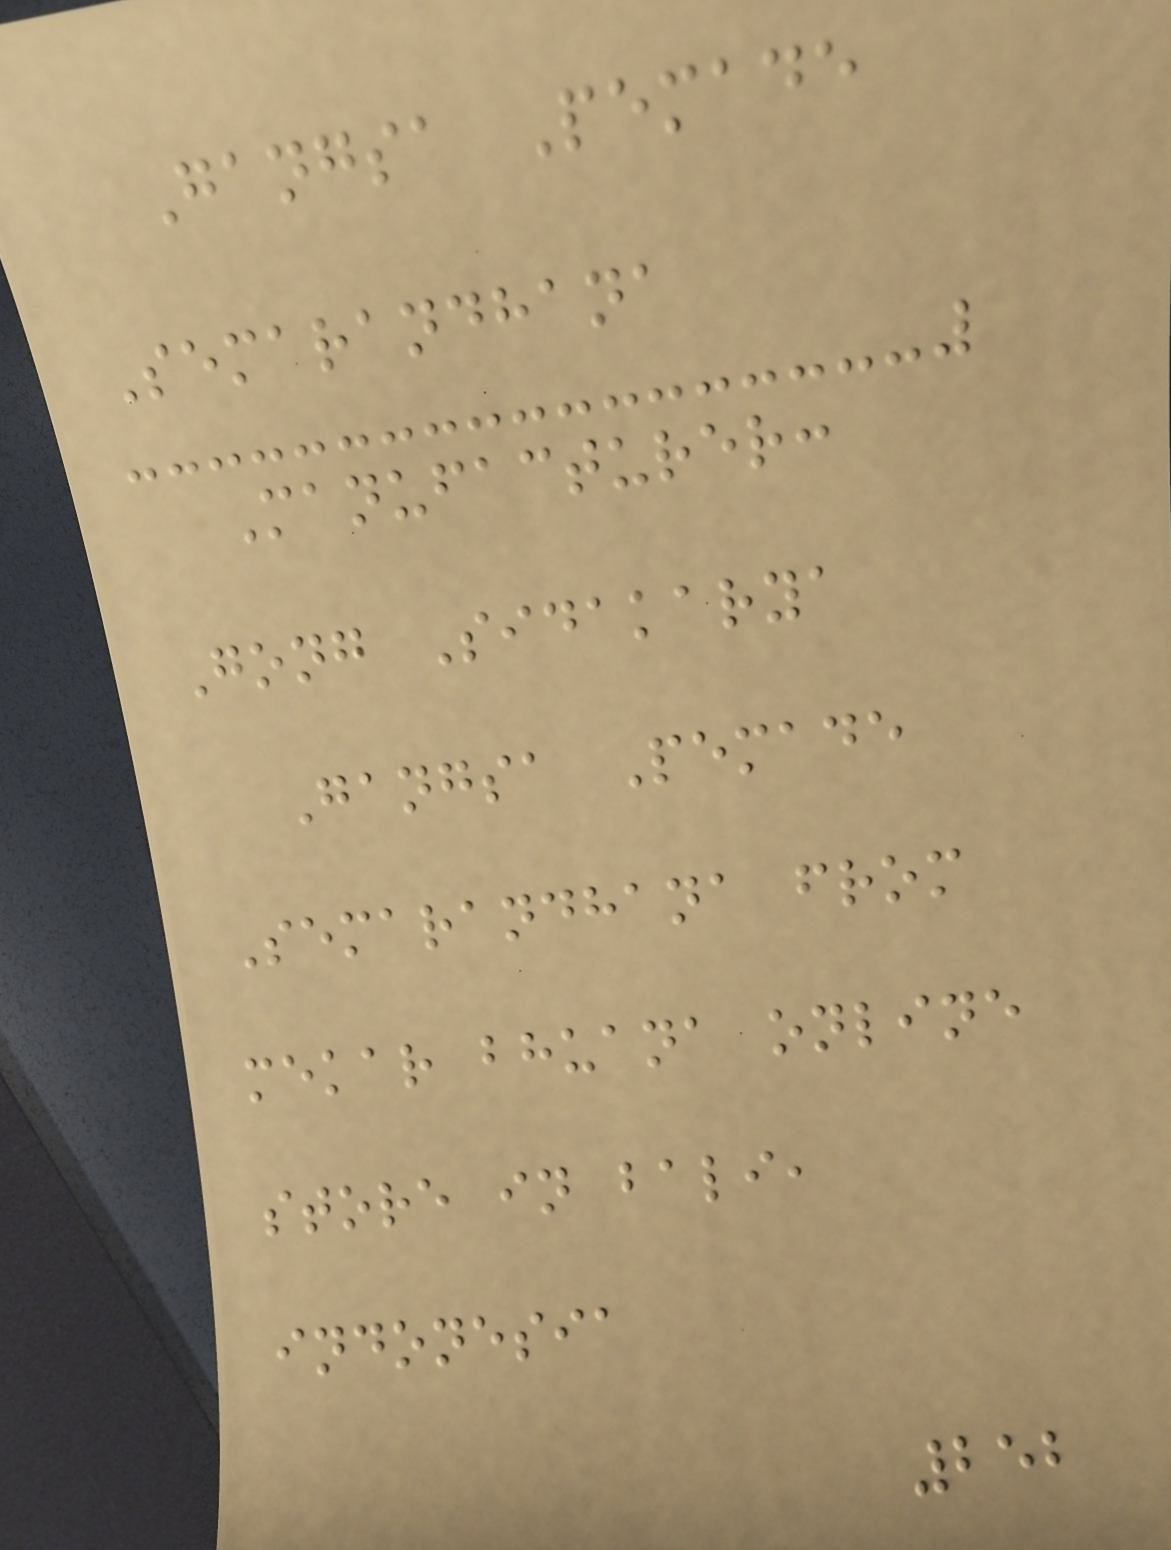Gangsa Pemade
Semarandhana
Manufacturer:
Gong Sidakarya
Gangsa Pemade
Semarandhana from
mekar bhuana online
store in bali,
indonesia
252
